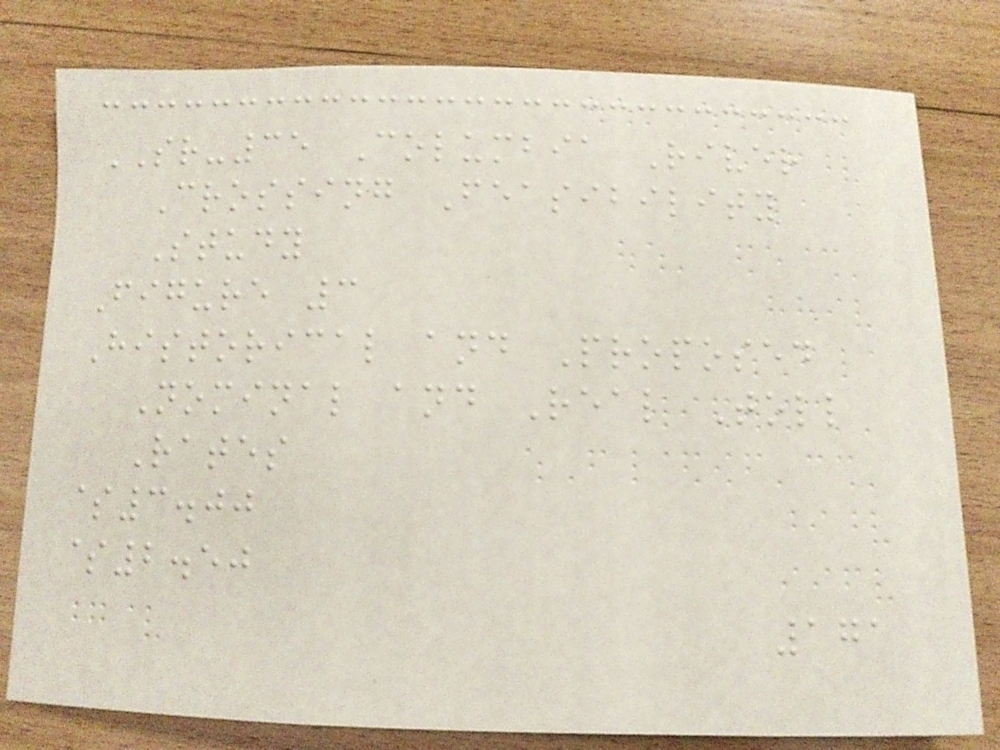SR-35 Columbia River
Crossing Feasibility
Study
Figure 3
Historical and Proposed
Nominal and Real Toll
Rates
$3.00
$2.50
171
